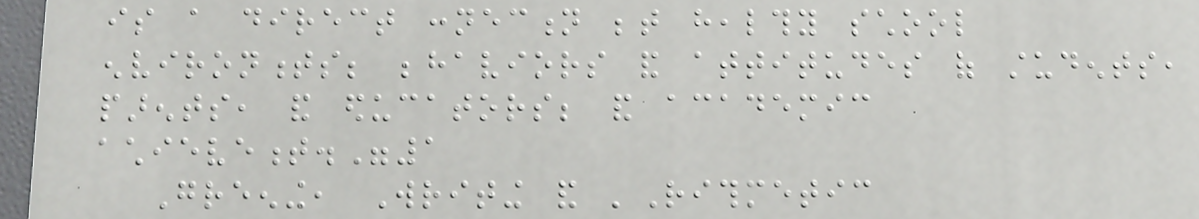is a direct connection between healthy school
environments; behaviors and attitudes of students,
parents, and educators; and academic
achievement."1
Greening, Writing and 'Rithmetic
